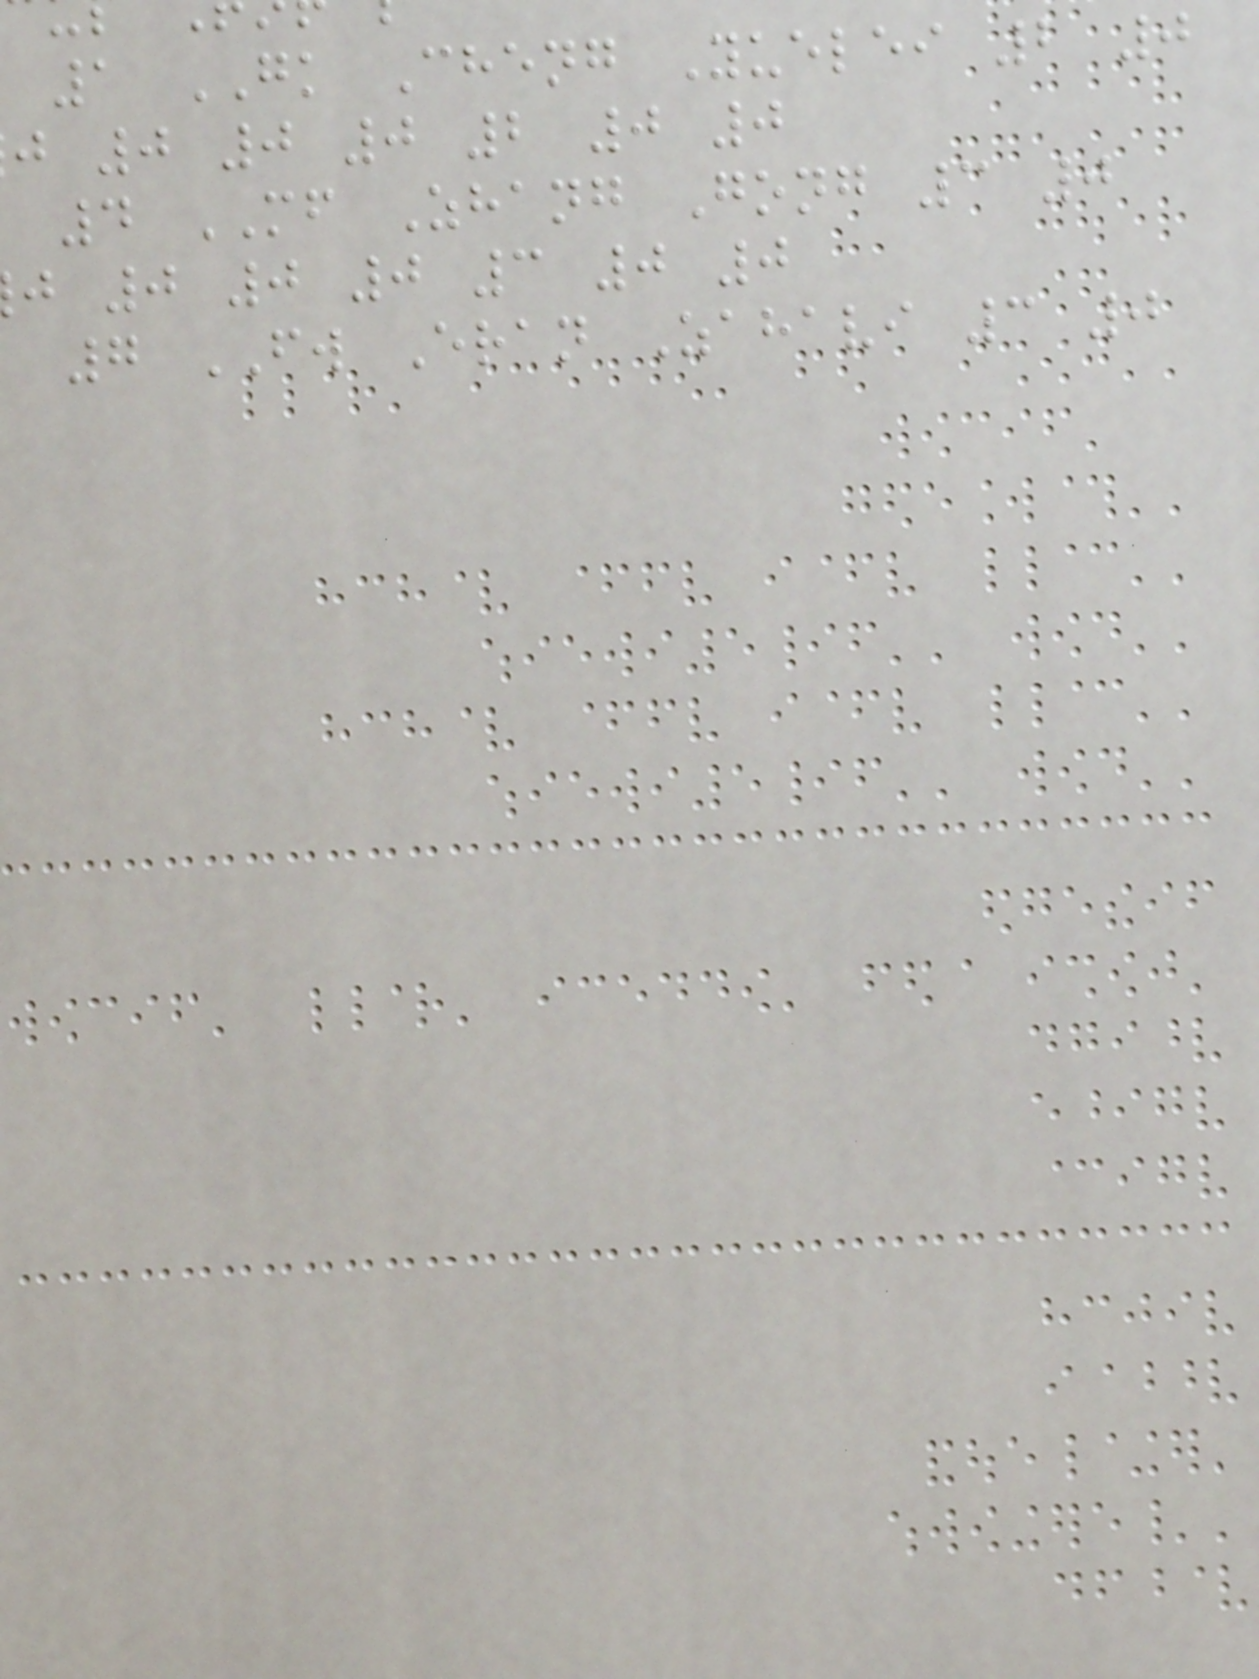1 GK Cheng Yuelei 2 0
j 0 0 0 2 0 0
4 MF Zhang Gong 3 0
j 0 0 0 3 0 0
7 FW Eran Zahavi 3 0
